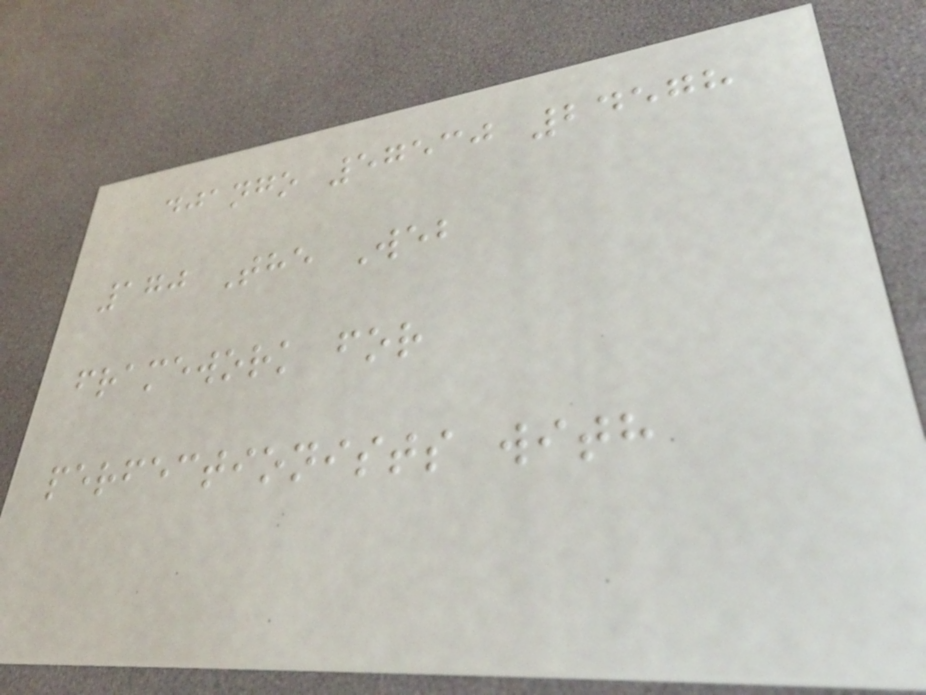django 57530 24578
170 The Web
framework for
perfectionists with
